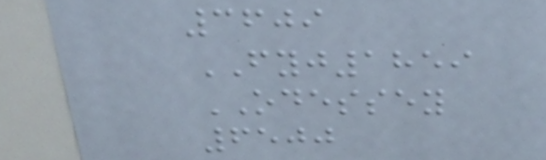3609
FYJ1859
ODESSEY
6500
